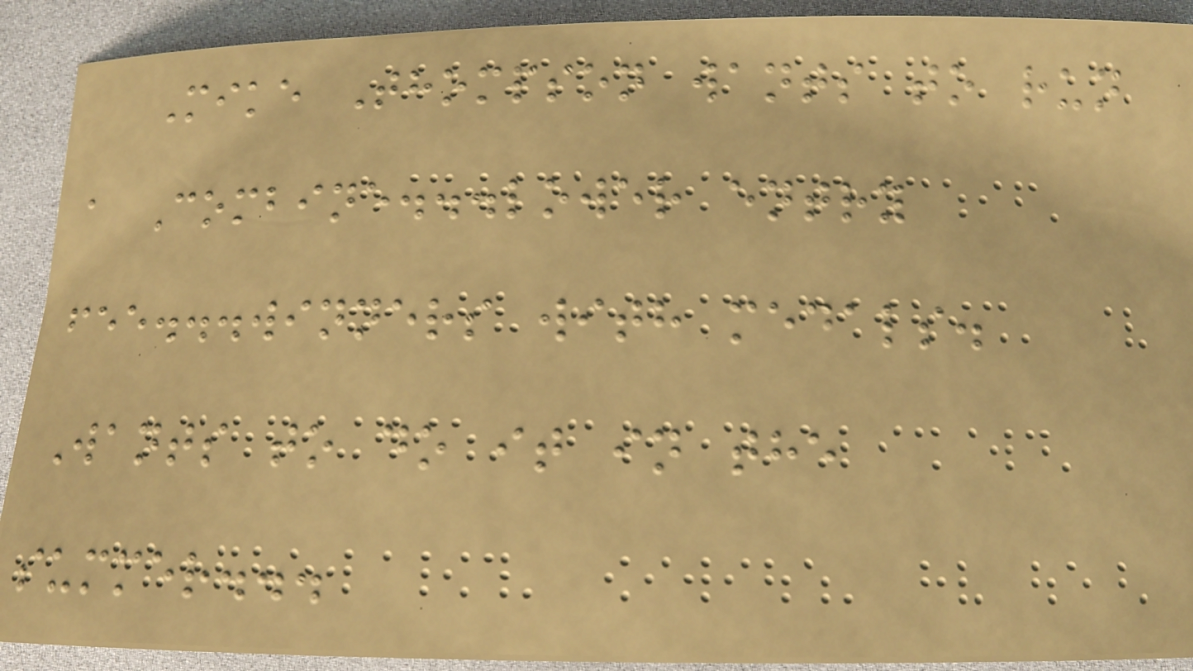Mike Thompson wants to run
a Combine...lower entry
fee...winners with medals.
Wants to do it in the
summer...
